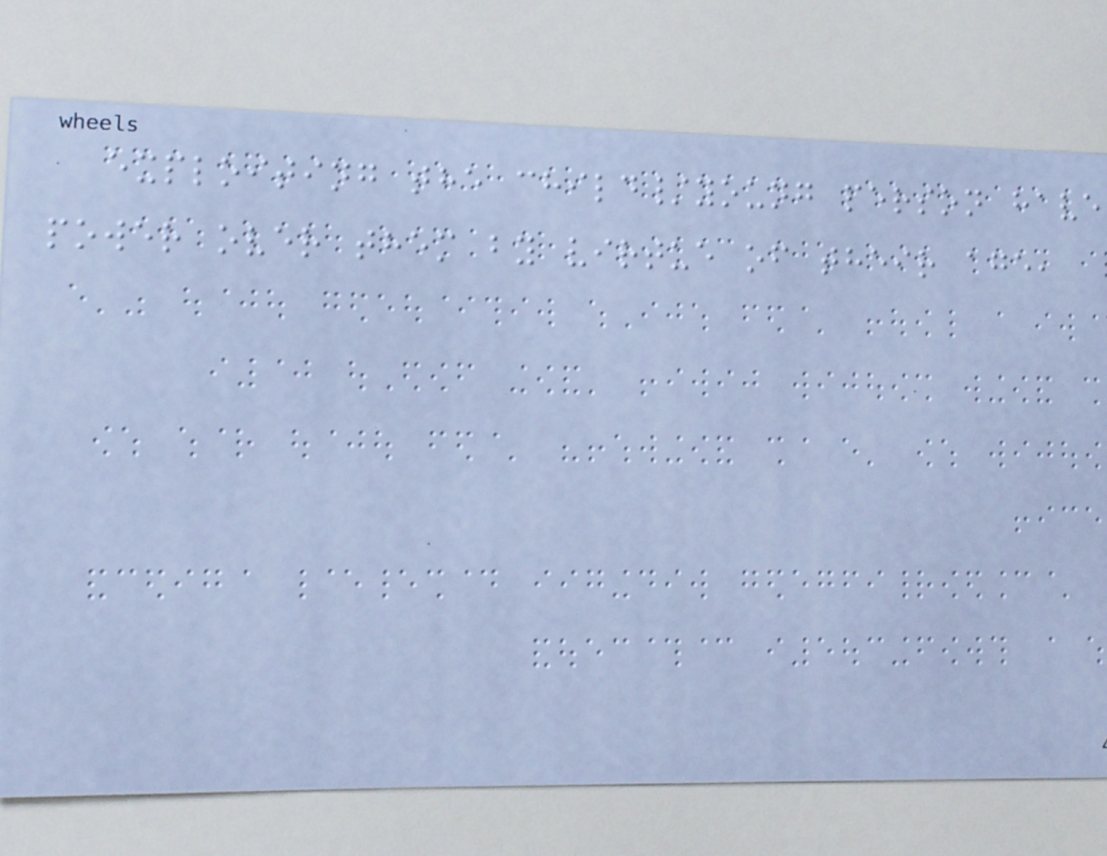exploiting the child/young person have
power over them by virtue of their age,
